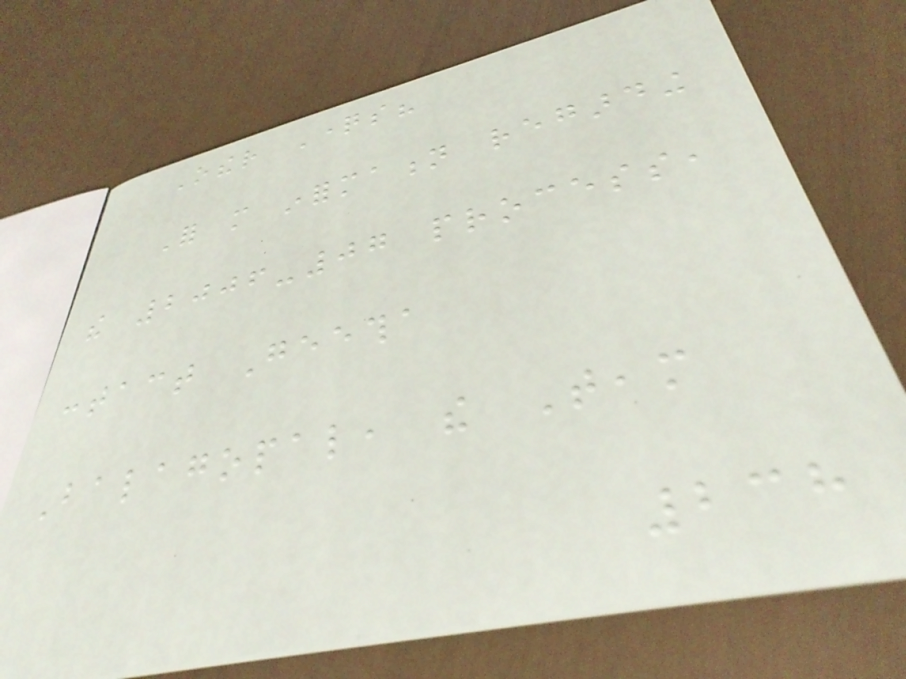Other Questions?
For more information regarding
the 2006-07 process,
contact Geetha
Balagopal, the Team
238
